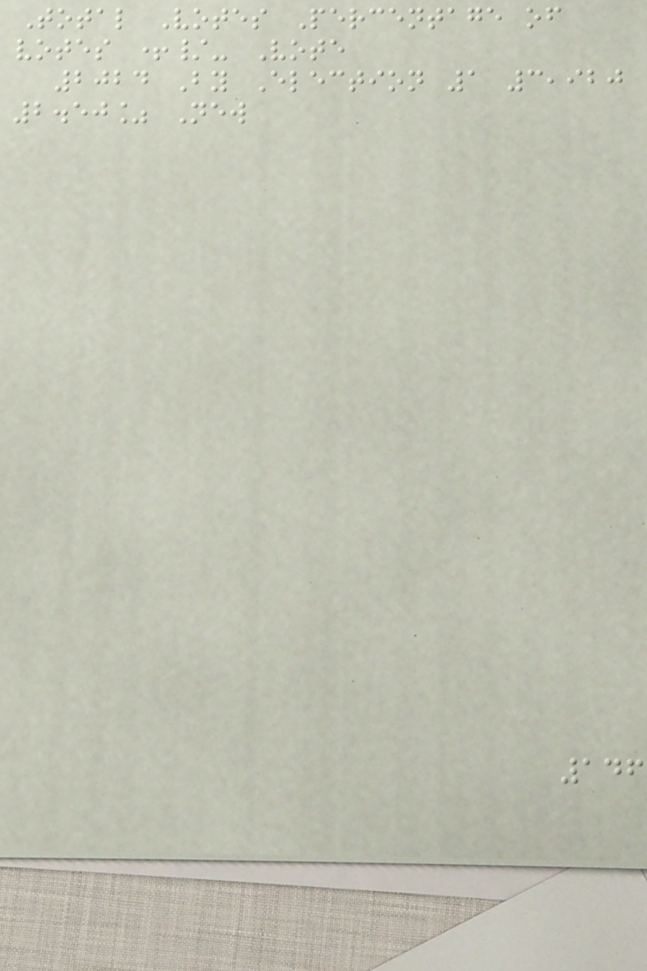Total Votes Percentage of
votes +/- Vote
2024 By Election 1 3,920
2.50% New
146
